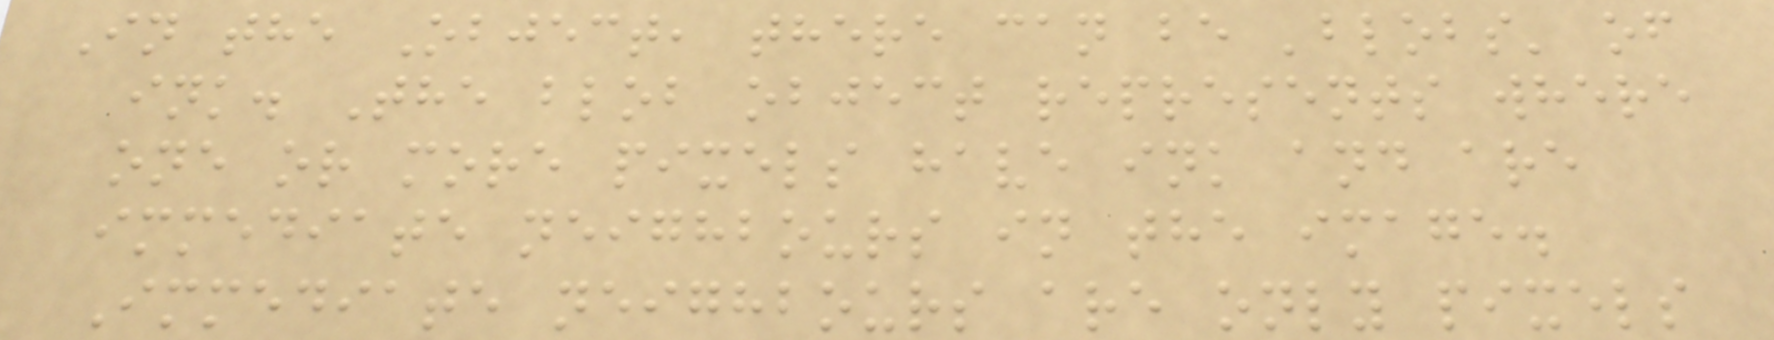In the Object, there can be 'blobs' of
ink. The blob object represents where
one or more pixels have ink and are
immediate neighbours in the image.
Immediate neighbours are only pixels
